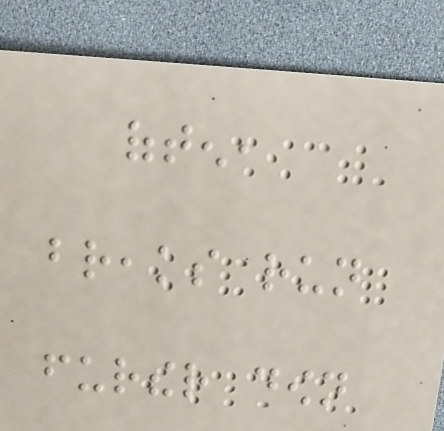often,
breaks run
further down
